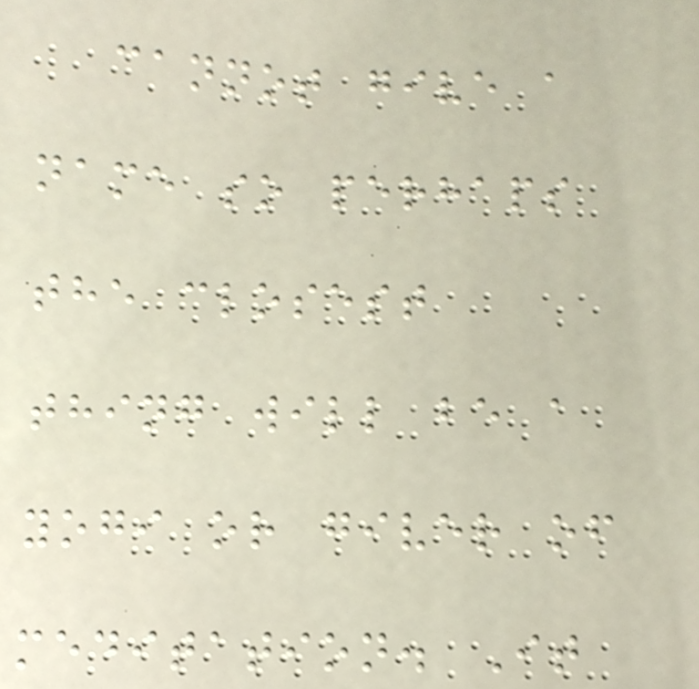cannot give a
name so perhaps
the closest
thing will be a
yogi or giver of
meditation. It
